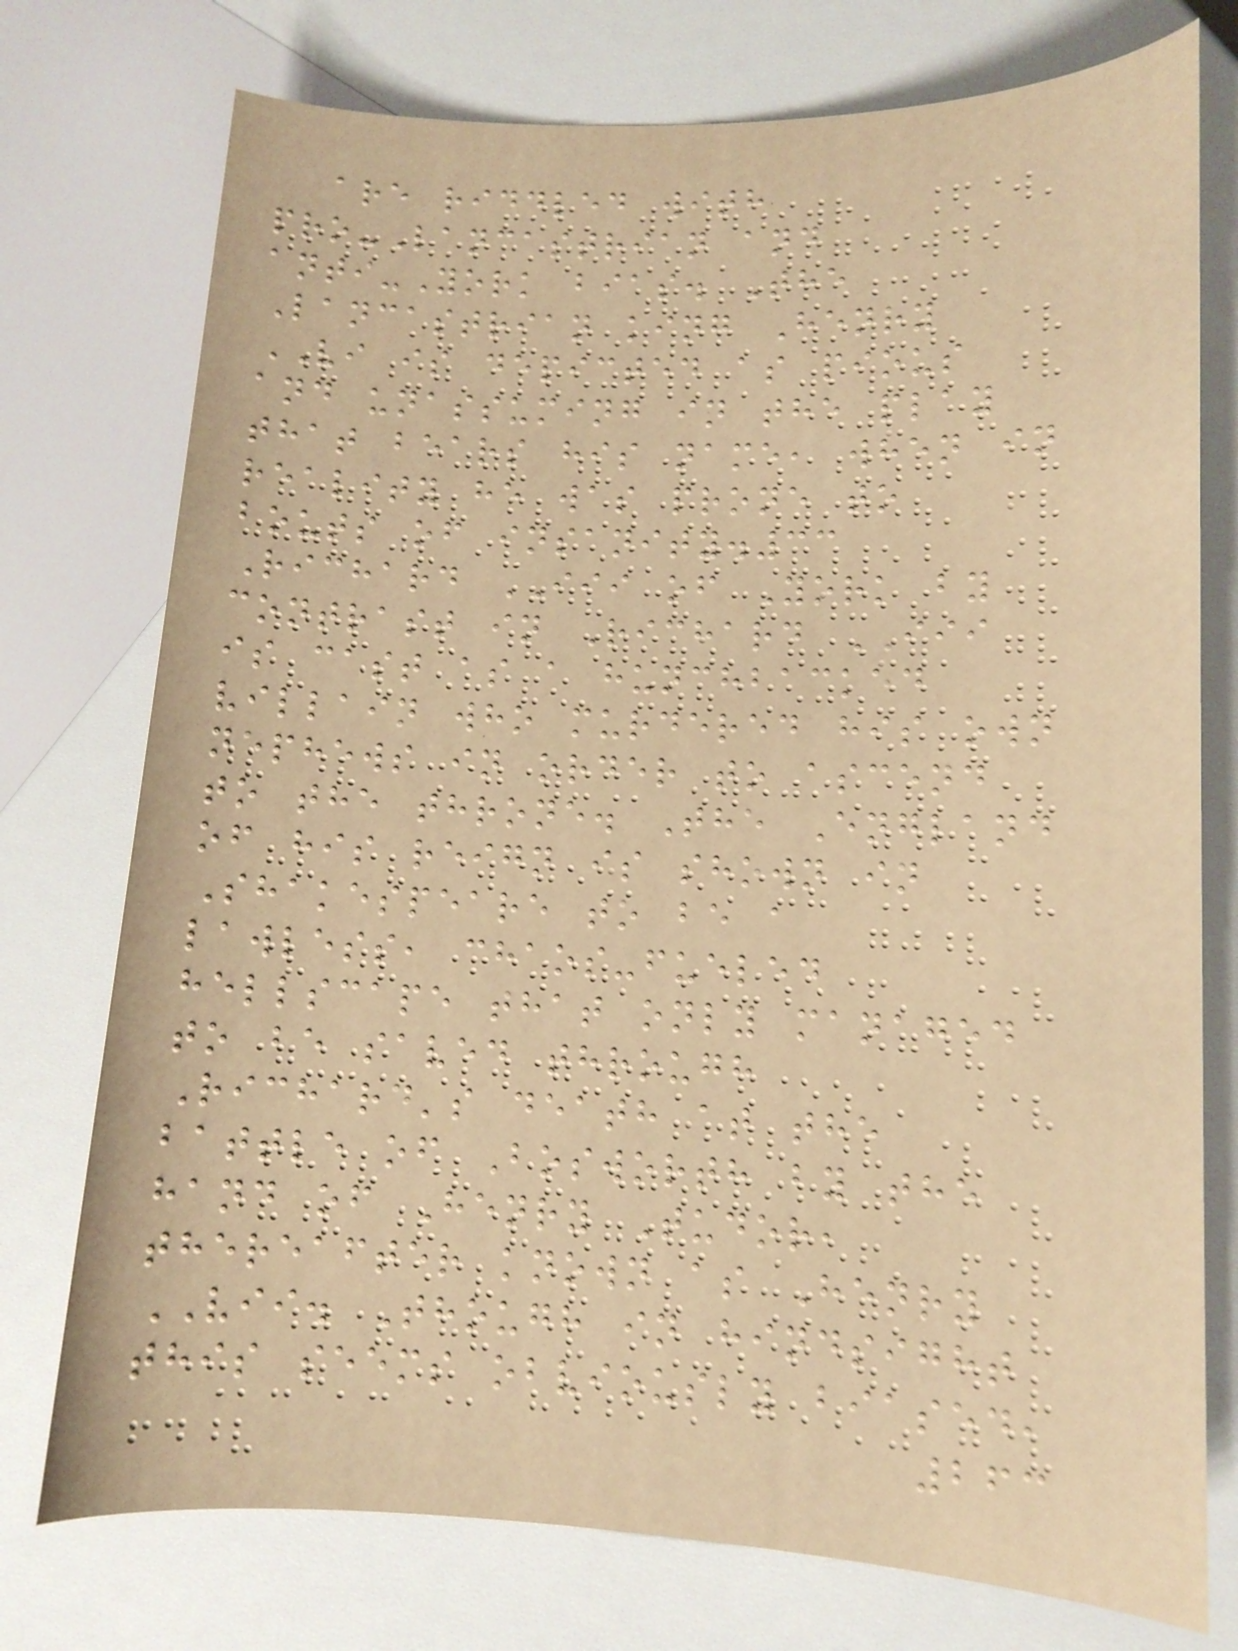are riddled with
pro-Lancastrian and
anti-York bias. The
Lancastrian king Henry
VI is depicted as pious
and unassuming in the play
that bears his name, when in
reality he was prone to
bouts of insanity.33
Richard III of York by
contrast in Richard III
is cast as a hunchbacked
villain who murdered his own
nephews in order to ascend
to the throne. The England
of his reign is shown in
Shakespeare to be a
lawless, chaos-fueled
hellscape that only managed
to be saved through
Richard's death at the
battle of Bosworth by the
hand of Henry Tudor,
thereafter known as Henry
VII. Though in hindsight
this seems obviously biased,
263
